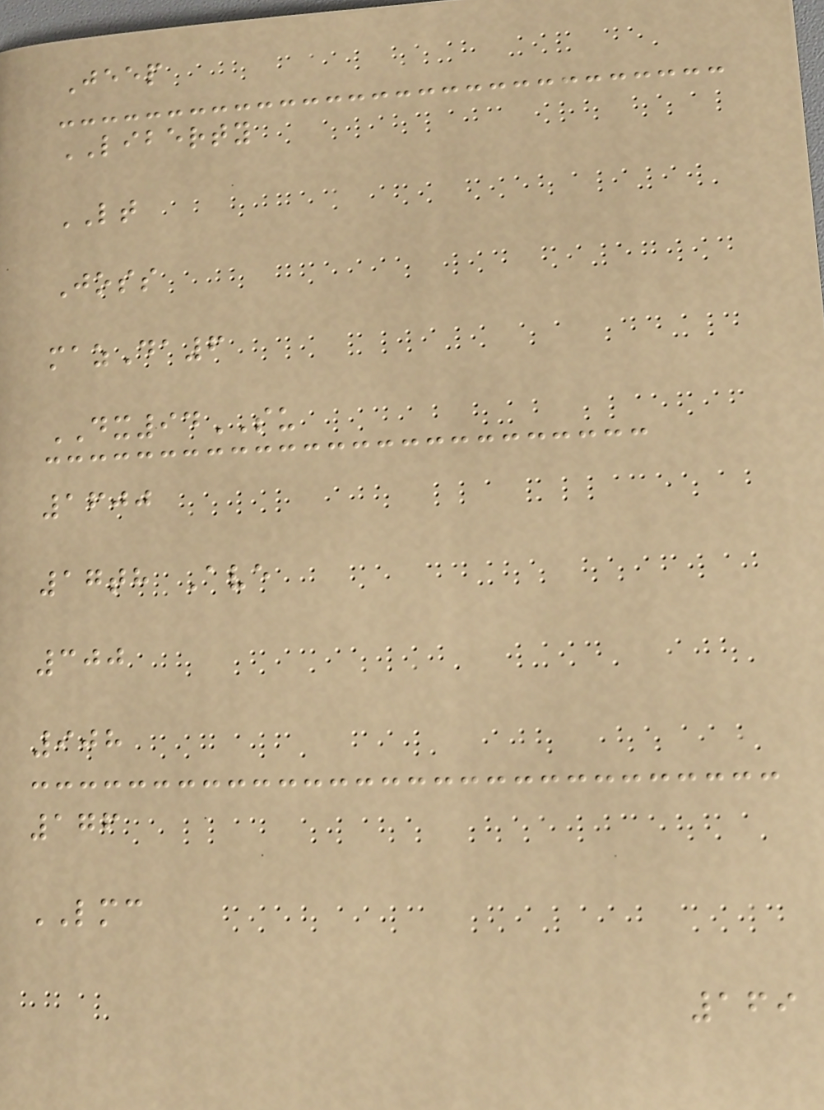Jeep
LIBERTY
LT
Joss
mazDa6
DX94SU
1600
17th Ave
300
908
176
LMC
169
